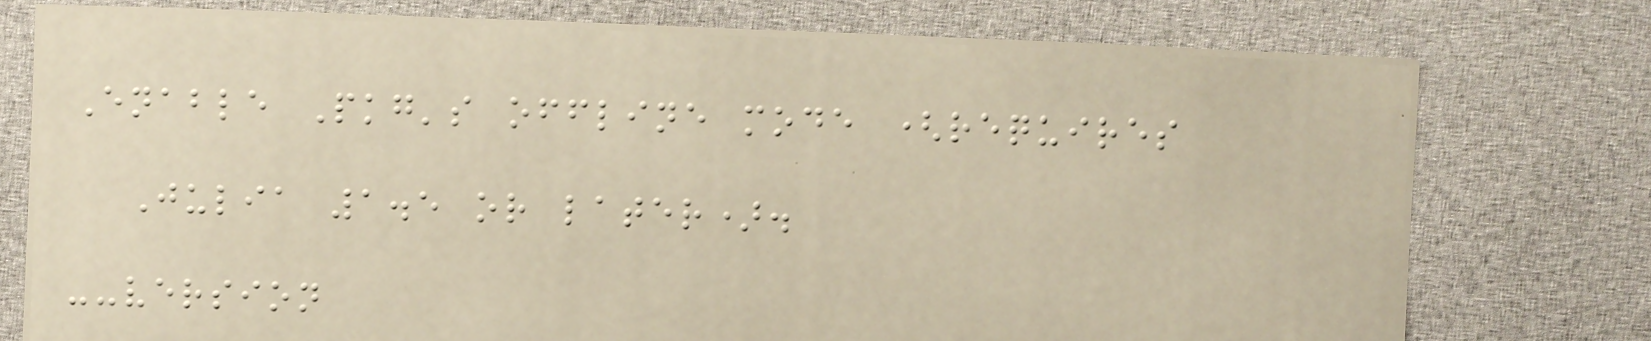Enable Pkg's offline mode (requires
Julia 1.5 or later).
--version
